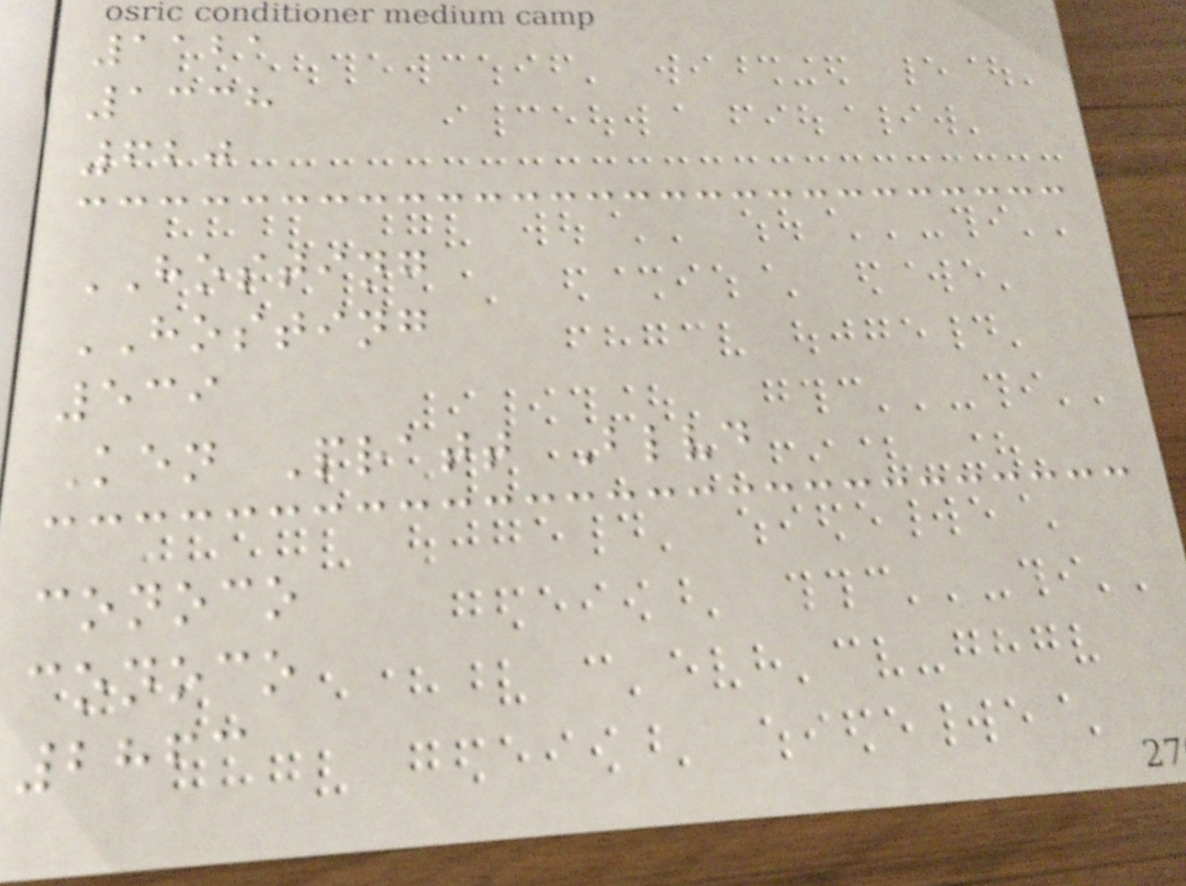1121
1338
620
HOSTING
HOSTING
539
Ken Pratt Blvd
conoco
conoco
2863
